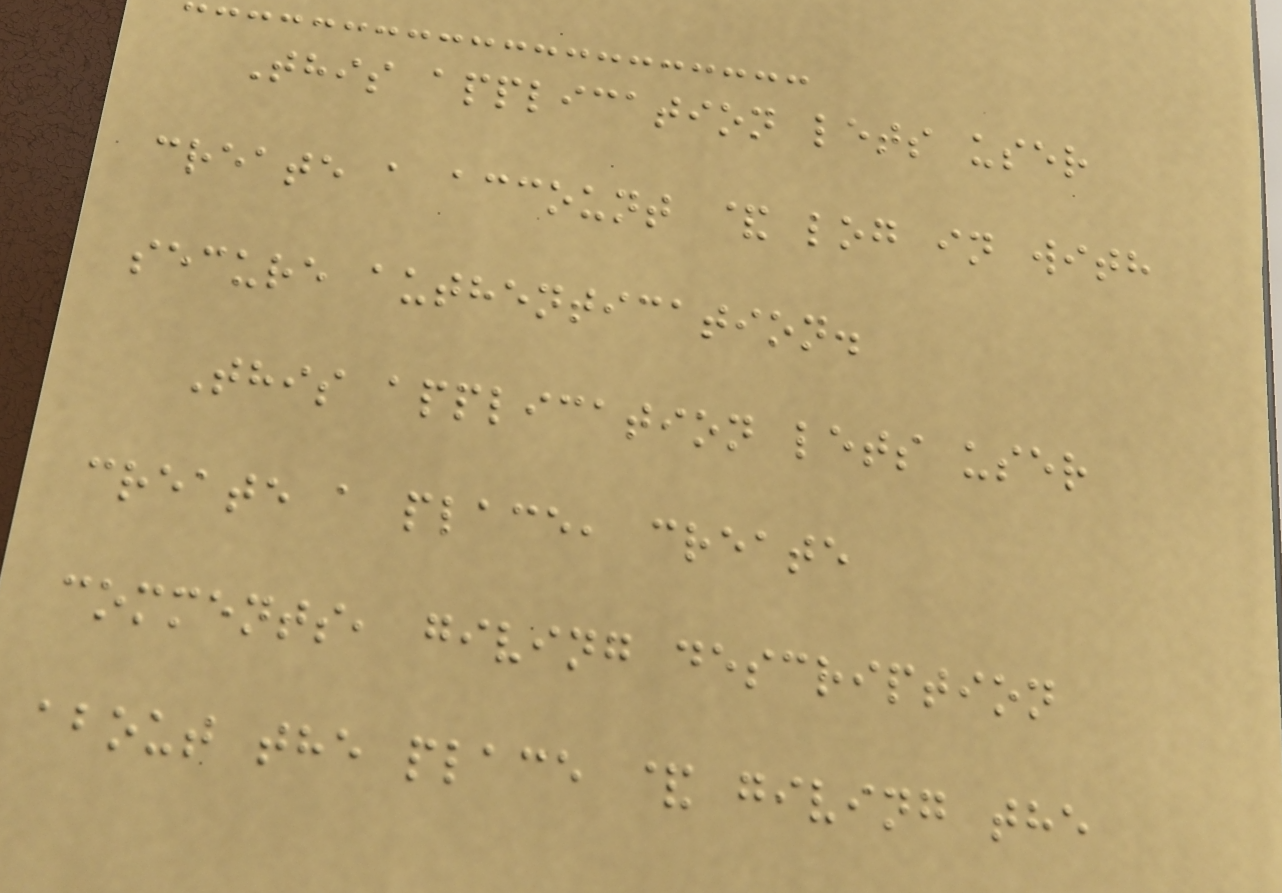This application lets user
create a account & log in with
secure authentication.
This application lets user
create a place, create
comments, giving description
about the place & giving the
